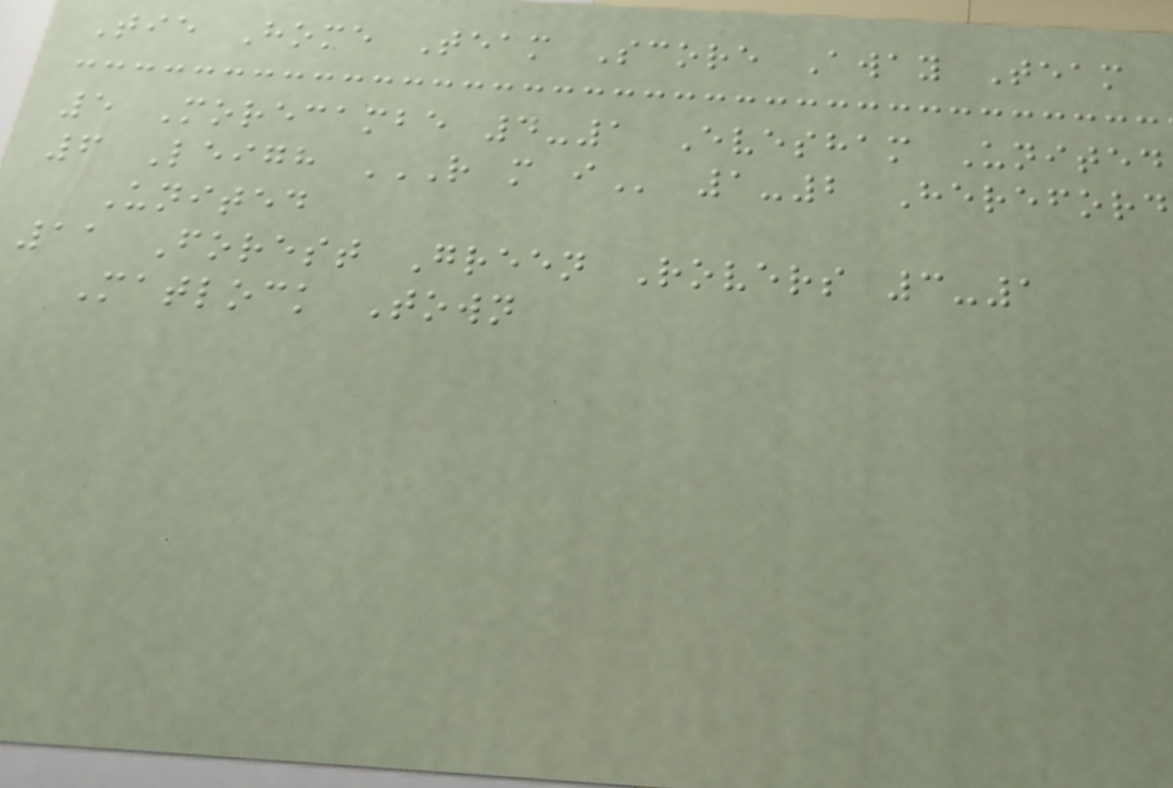Tie Home Team Score Away Team
5 Morecambe 4-1 Evesham United
6 Leigh R M I 1-2 Hereford
United
11 Forest Green Rovers 3-1
Matlock Town
